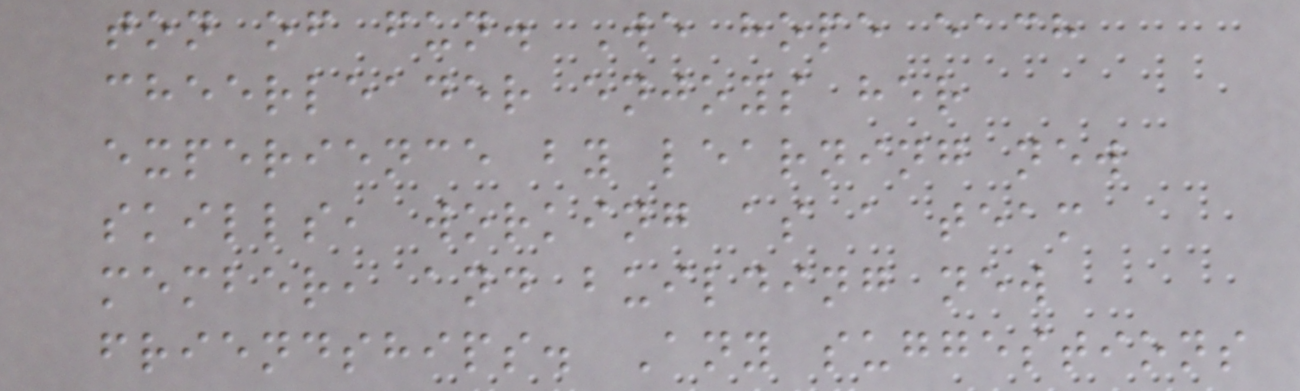ton of fun. We hope each
cheerleader enjoys her
experience by learning new
skills, working as a team
member, and building new
friendships. Any suggestions
